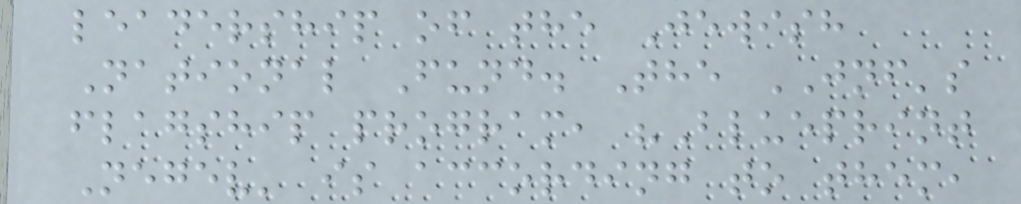leadership of the Jewish
National Fund. The JNF's
flagship program, "Blueprint
Negev' is according to them,
